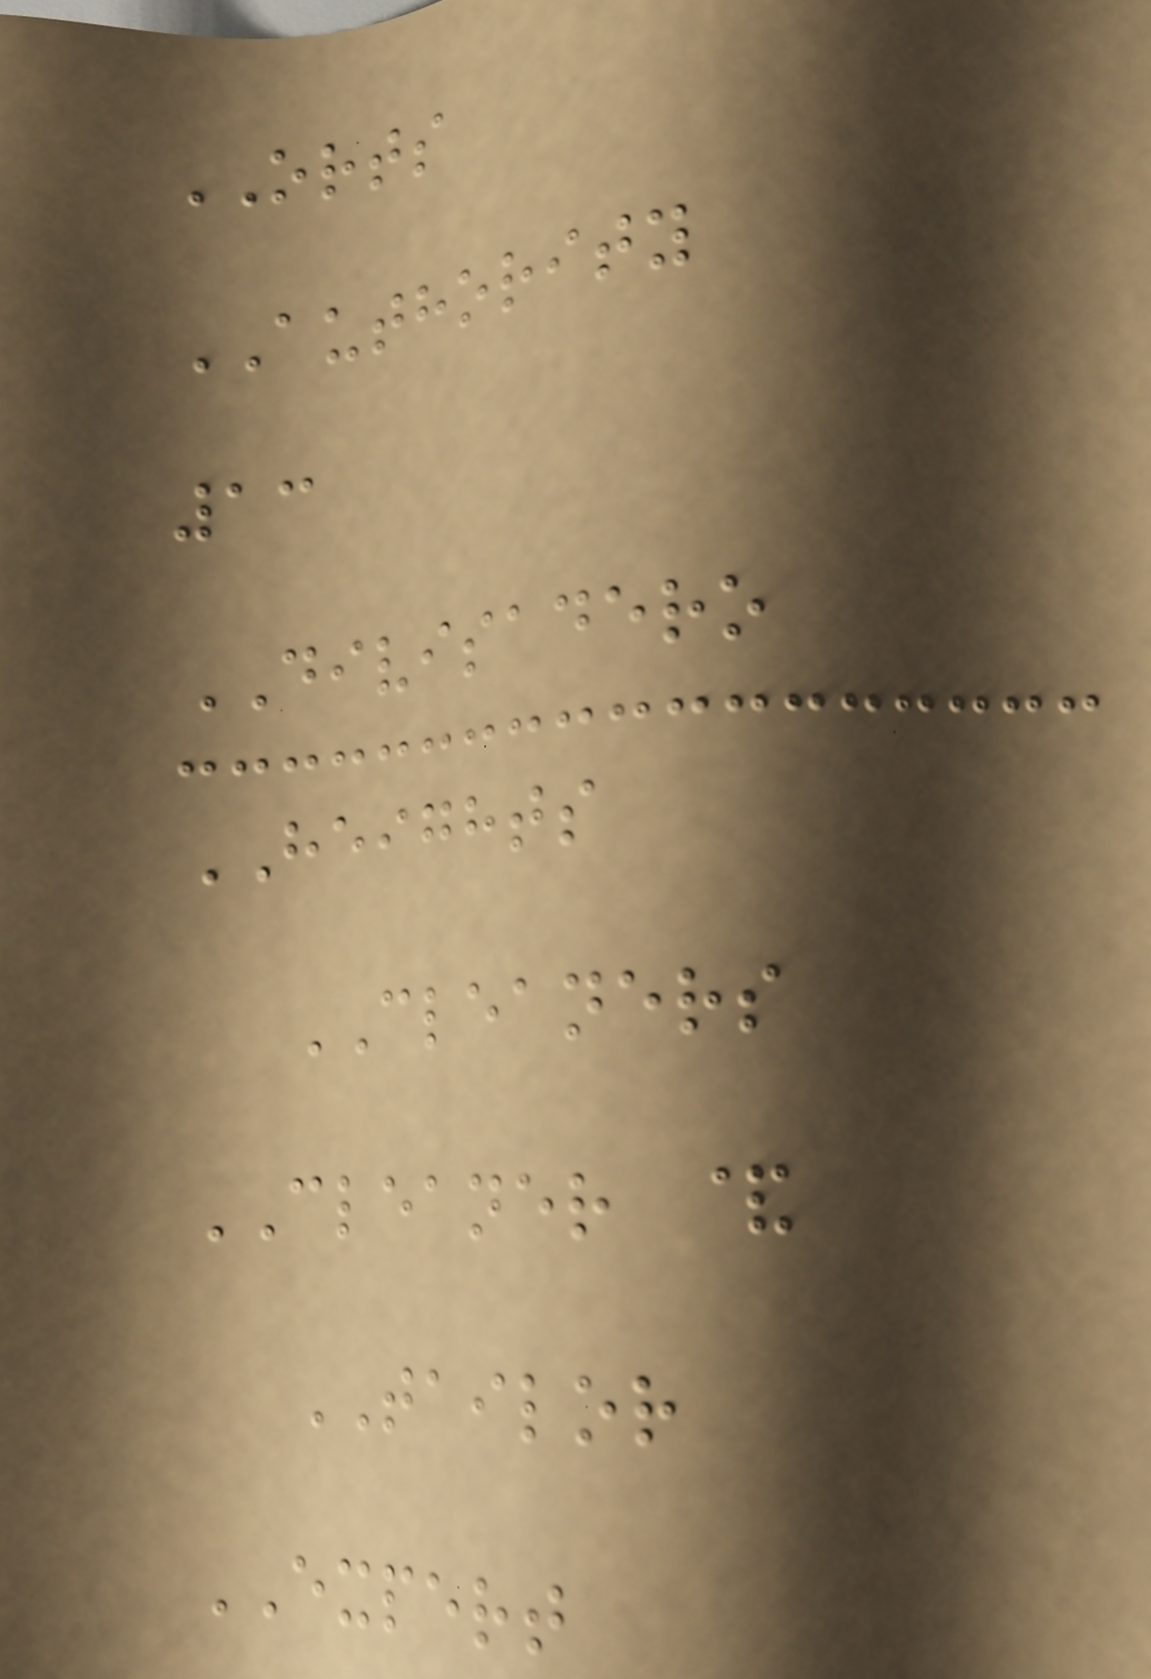ORTS
AUTHORITY
13
DIVISADERO
HEIGHTS
CLEANERS
CLEANER &
TAILOR
EXPERT
